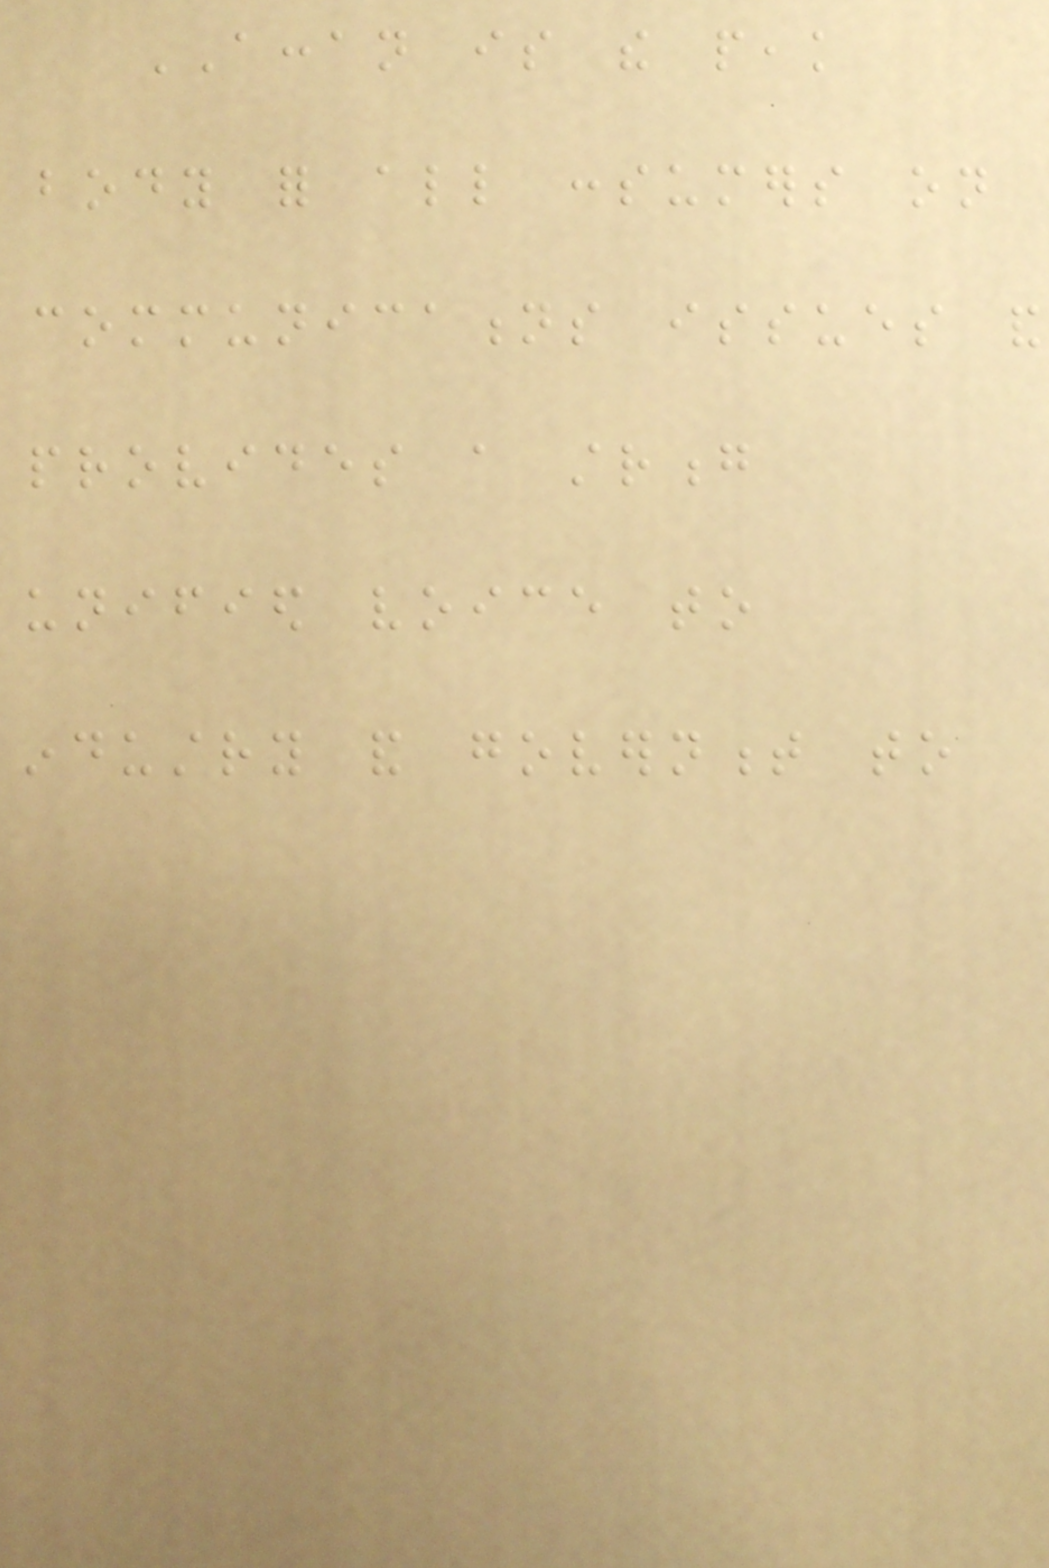ACCAN is the peak
body for all consumers on
communications issues and
provides a strong
unified voice to
industry and government to
